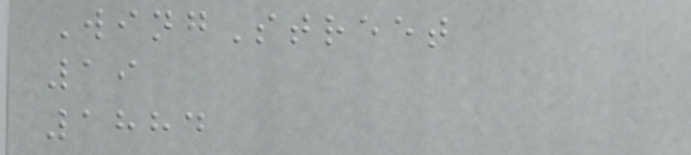WingStreet
19
1884
